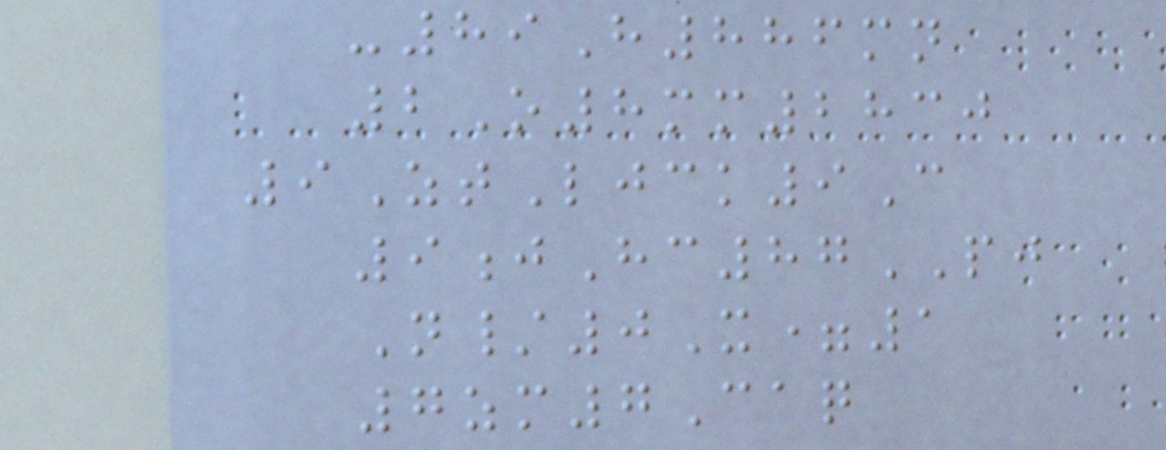-89H886mn
2O8mm2830
9ZtLjck9C
9jHc87PJ
N/0X=1
7zm7Caq
